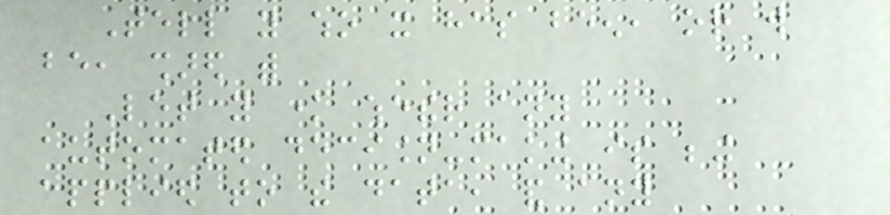Tell you who it has been, or will
be, shared with
Let you know whether any
automated decision-making is being
applied to the data, and any
